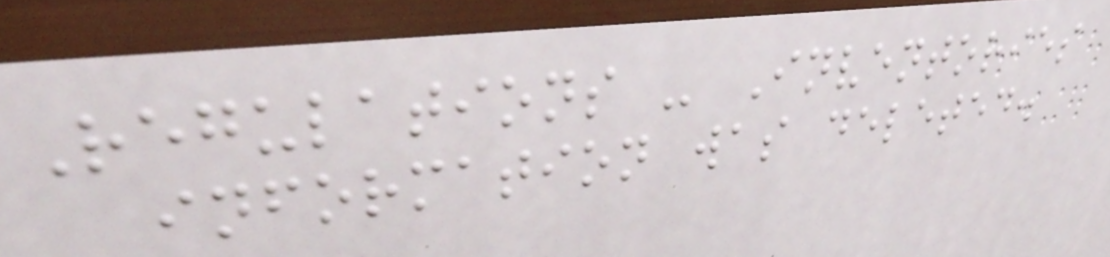Regulations - Inventories
information was deleted.
